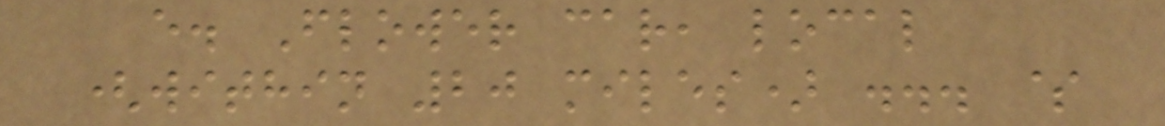e. Flower car, local
(within 20 miles) ... $
